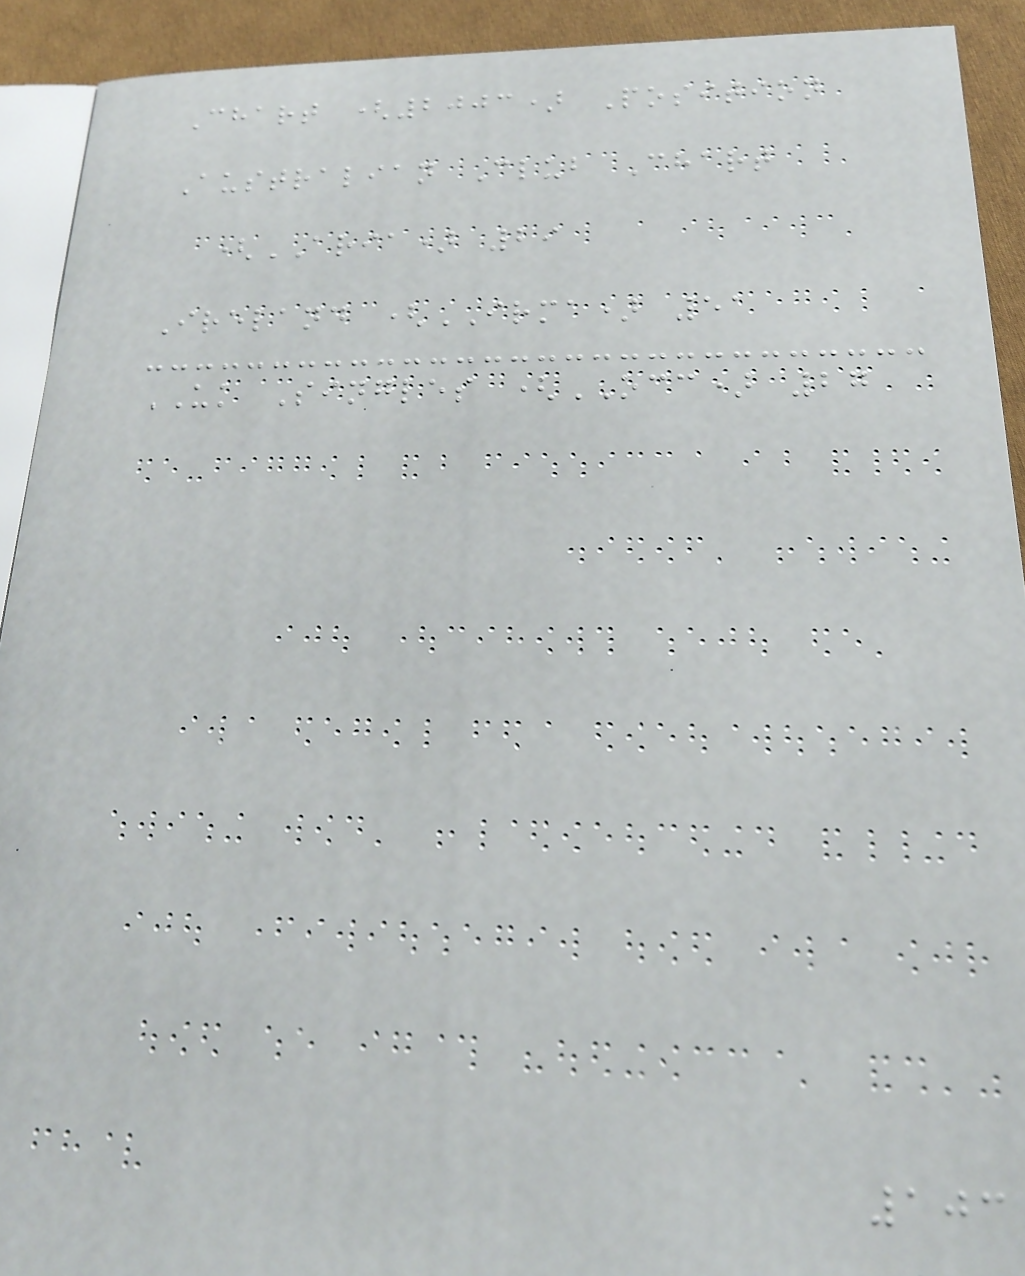Chart (2003) Position
Australian Club Chart
(ARIA) 29
Ireland (IRMA) 51
UK Singles (OCC) 27
103
